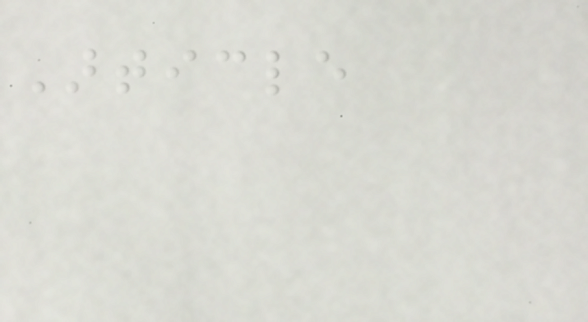Article
